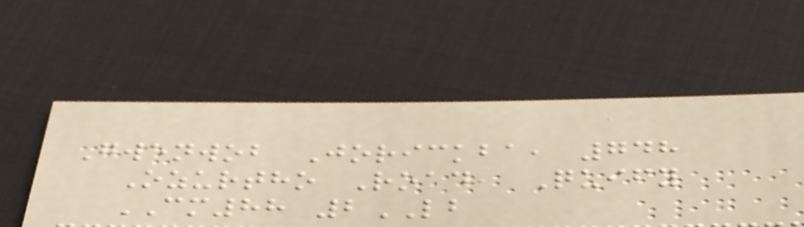Gwenwob Jorickba, 748
Ozurtho Road, Quify
CM88 2LB
